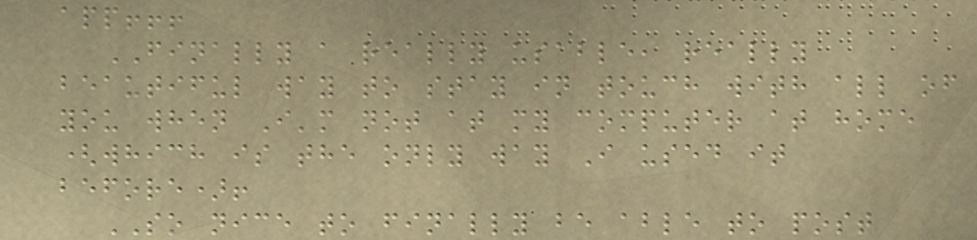app!!!
FINALLY a really usable, really
beautiful way to stay in touch with all of
you when I'm not at my computer at home
(which is the only way I used it
before)!
SO nice to finally be able to post
